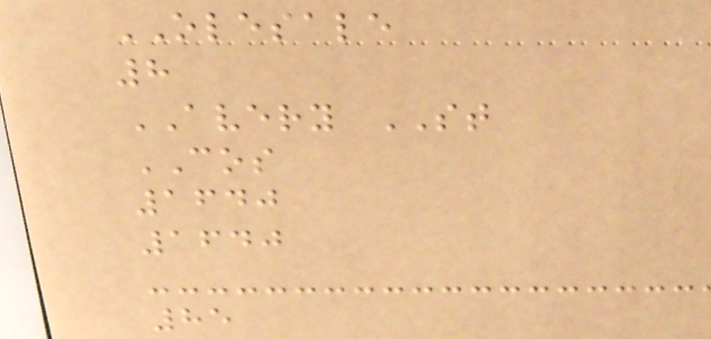OLESALE
8
AVERY ST
COS
1640
1640
85
